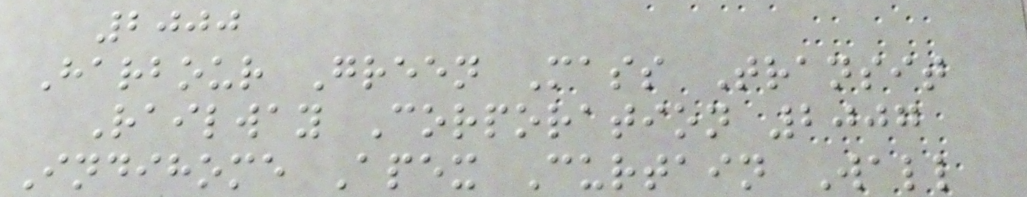2000
Harbour Green Mass Transit
Railway Corporation 2007
Indihome Apex Curtain Wall
